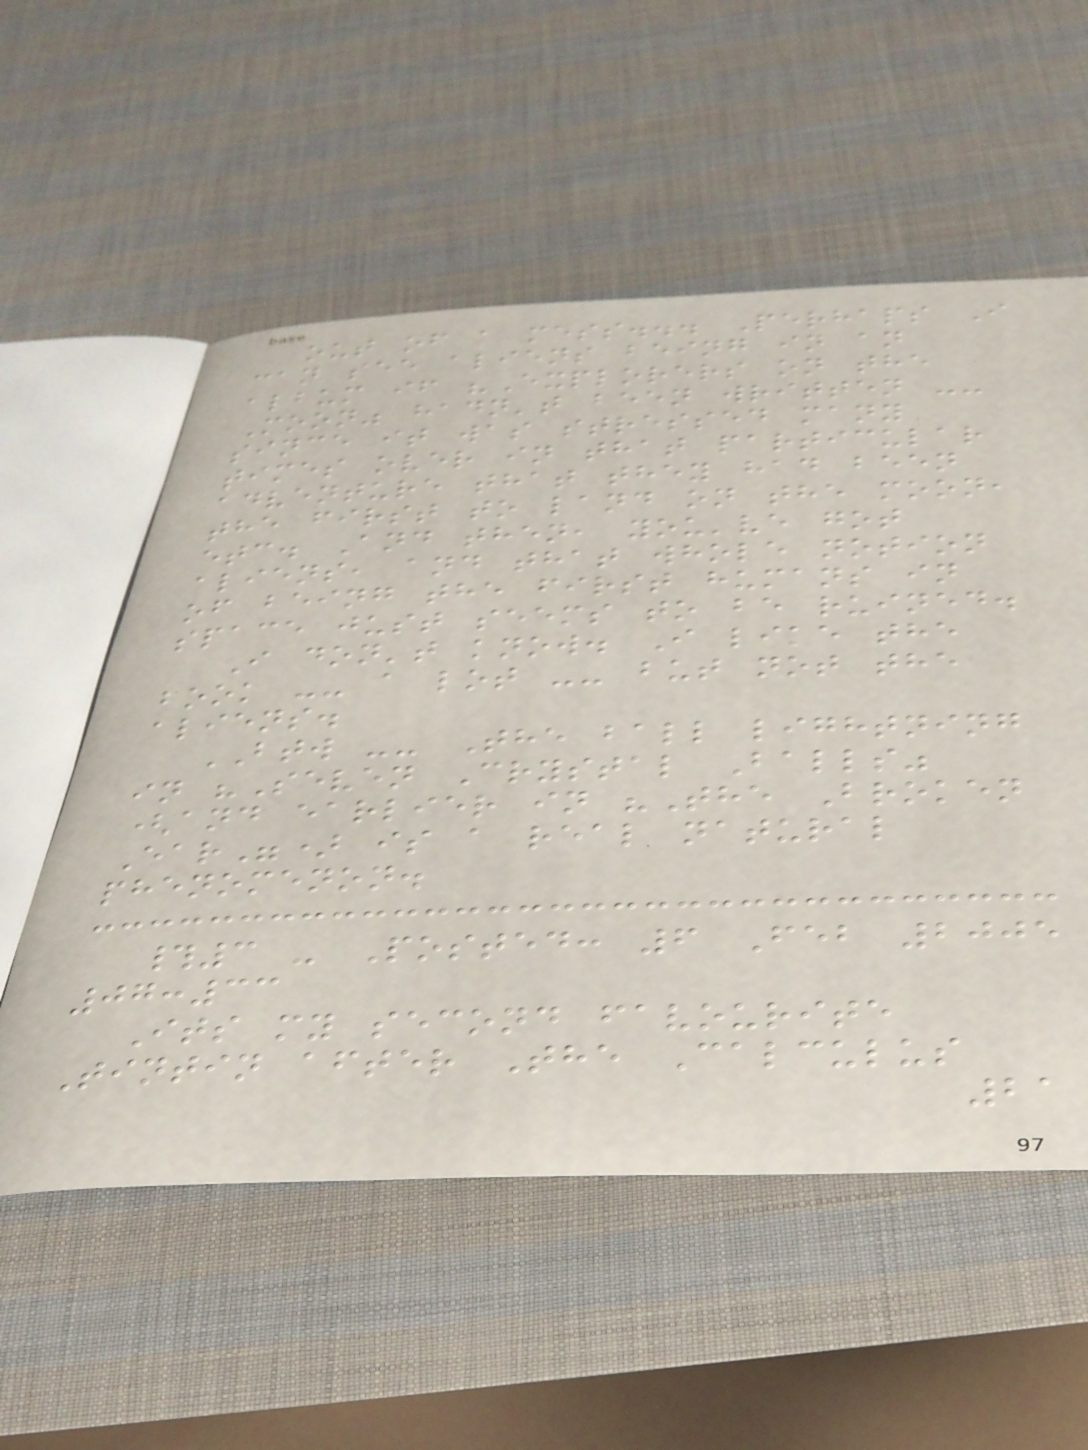out of a mess... Perhaps I
can see aliens being in an
album if "Explorers on the
Moon" hadn't been written --
since it was stressed many
times over in that particular
adventure that they had been
the first to land on the moon,
etc. And then, you've got
aliens, and that whole notion
of being the first humans in
space just seems to be ruined.
I don't know. I like the
book -- a lot -- but not the
aliens.
BTW -- The ball lightning
in "Seven Crystal Balls"
(and earlier in "The Broken
Ear") is a real natural
phenomenon.
#3 - Posted: 6 Feb 2005
07:33
Its my second favourite
Tintin after The Calculus
21
